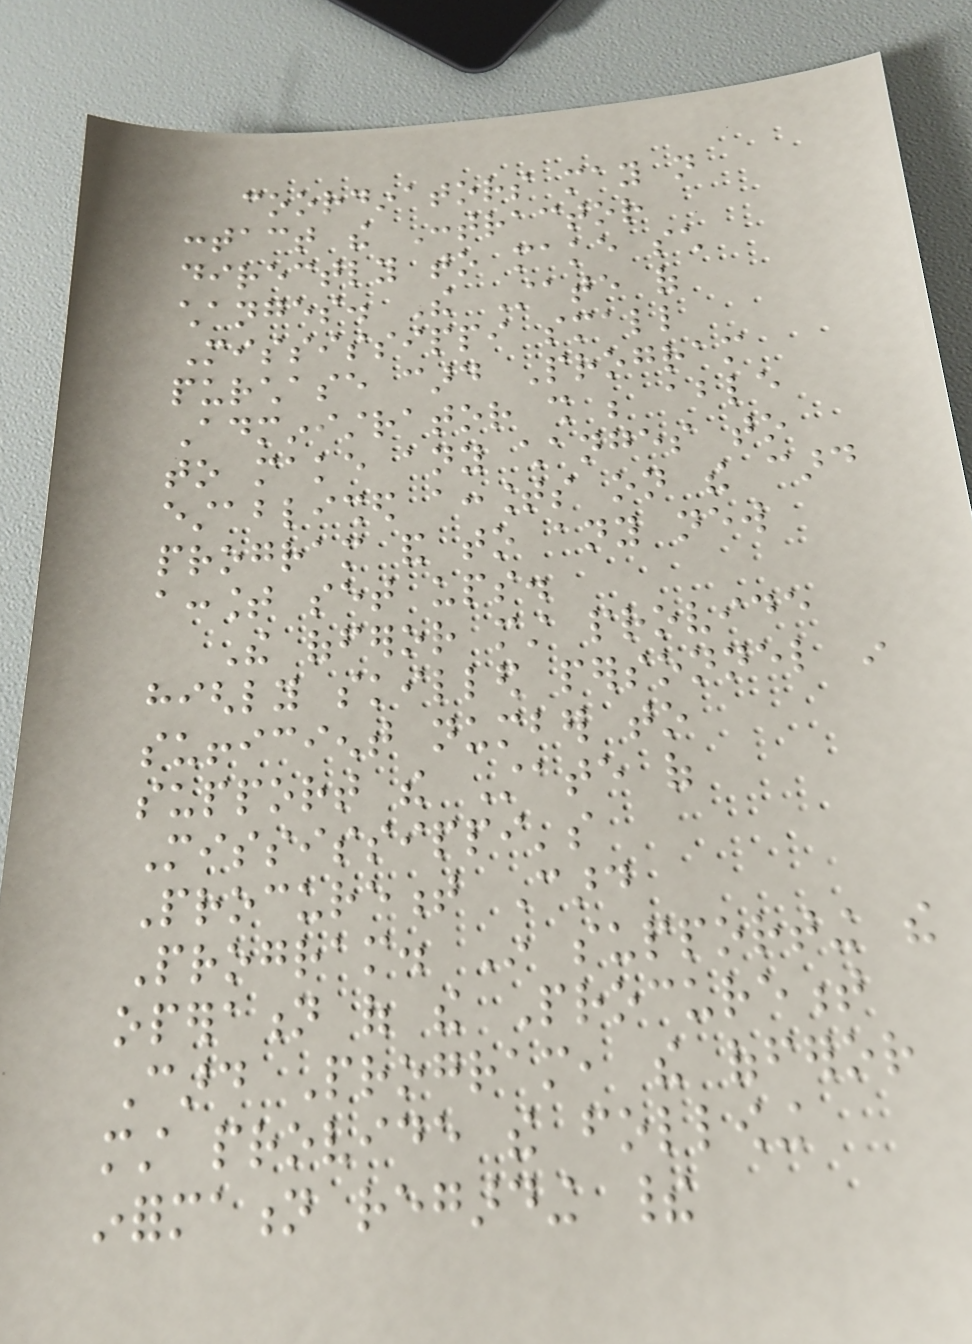coordinators may not
contact the Contractor
directly to make such
changes. The State of
Mississippi small
purchase card Program
Administrator shall be able
to make any changes to
established accounts on the card
program and to any new
account set ups.
The offeror must provide
highly skilled personnel in
sufficient number to
support the State of
Mississippi's
Procurement Card
Program. In supporting the
operation of the Procurement
Card Program, the offeror
must provide the following
information regarding their
